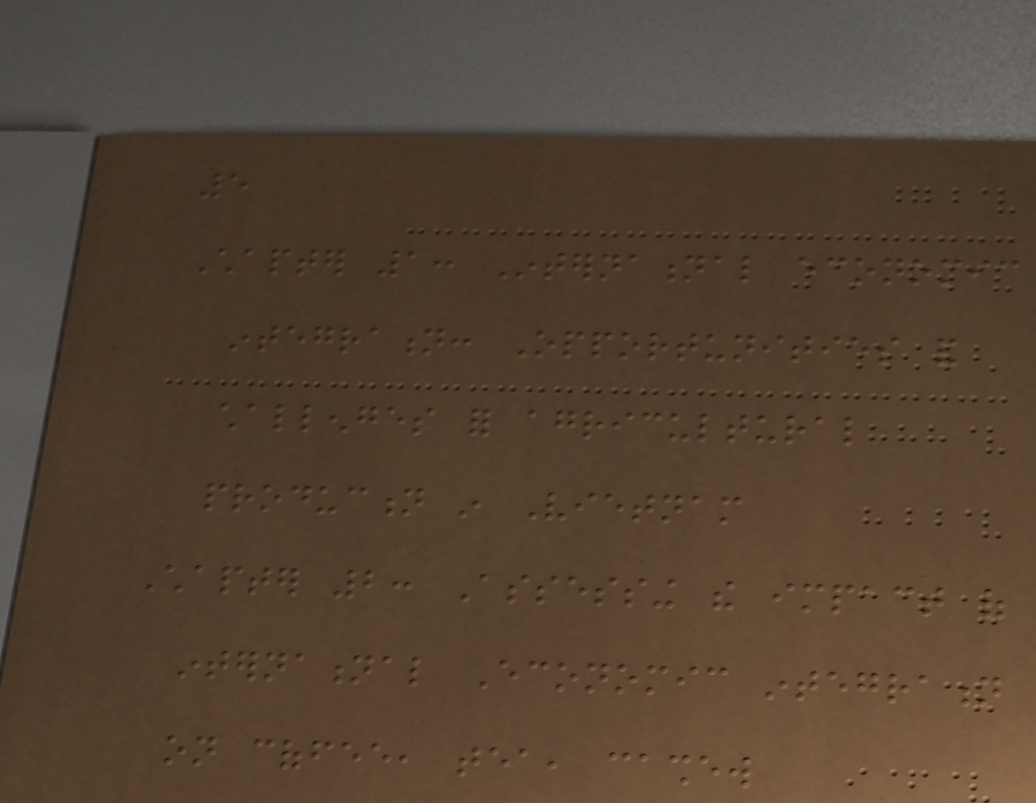5
Chapter 1: International economic
integration: Opportunities and
challenges for agricultural
production in Vietnam
Chapter 2: Assessing the impact of
international Economic integration
on coffee, tea, cashew
